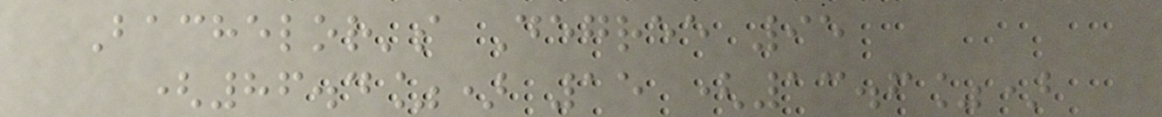Bachelor's Degree 95
(86.4%) 15 (13.6%)
